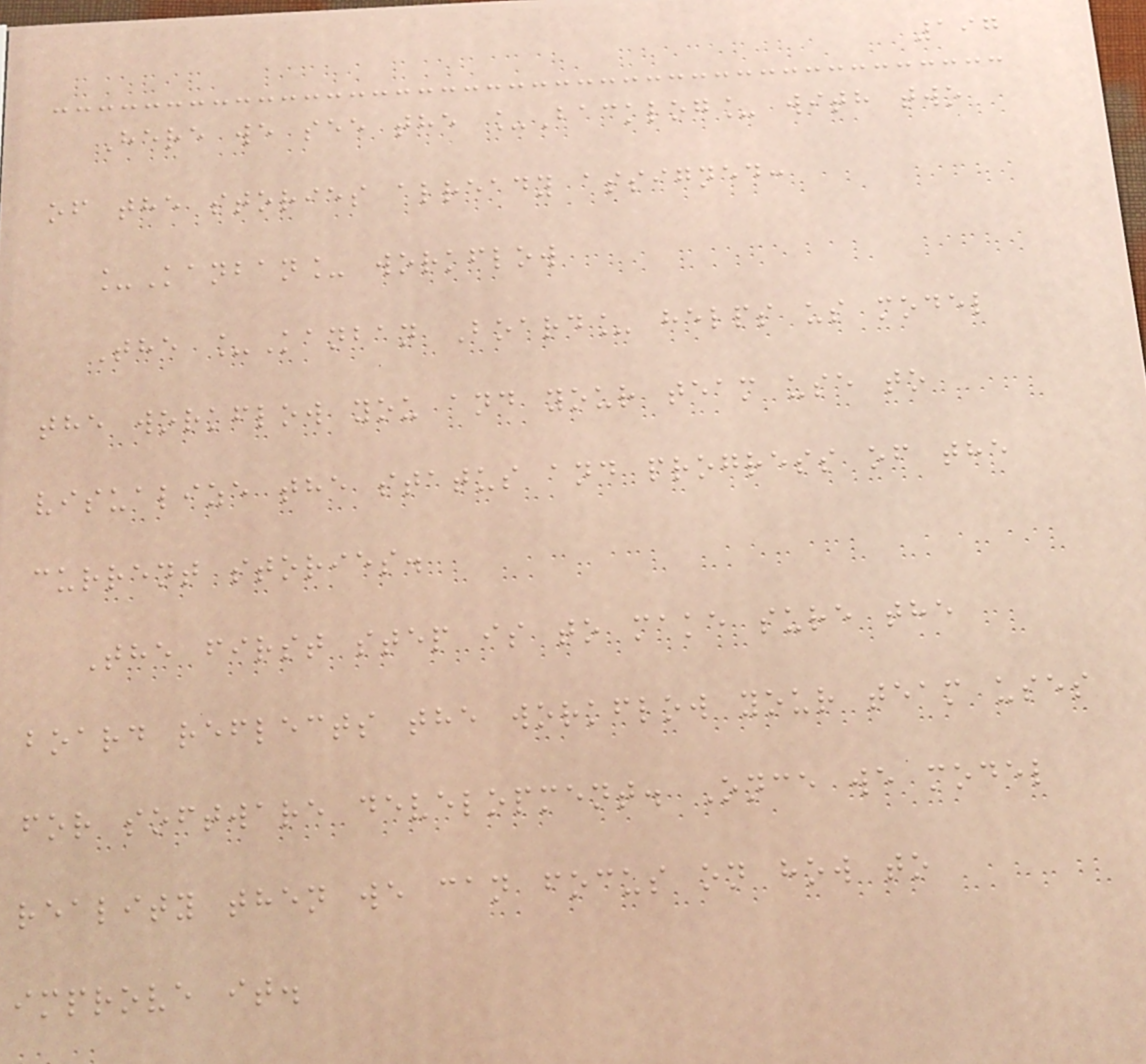197
Here we see the _Backlog_ with two
of the stories already assigned:
_Kanban_ workflow
The _Kanban Board_ helps us model
the workflow you and your team use to
visualize the status and progress of the
current stories.
The first step is to make sure the
board reflects the workflow your team uses
for software development. Once we model
reality then we can focus on how to
improve it.
